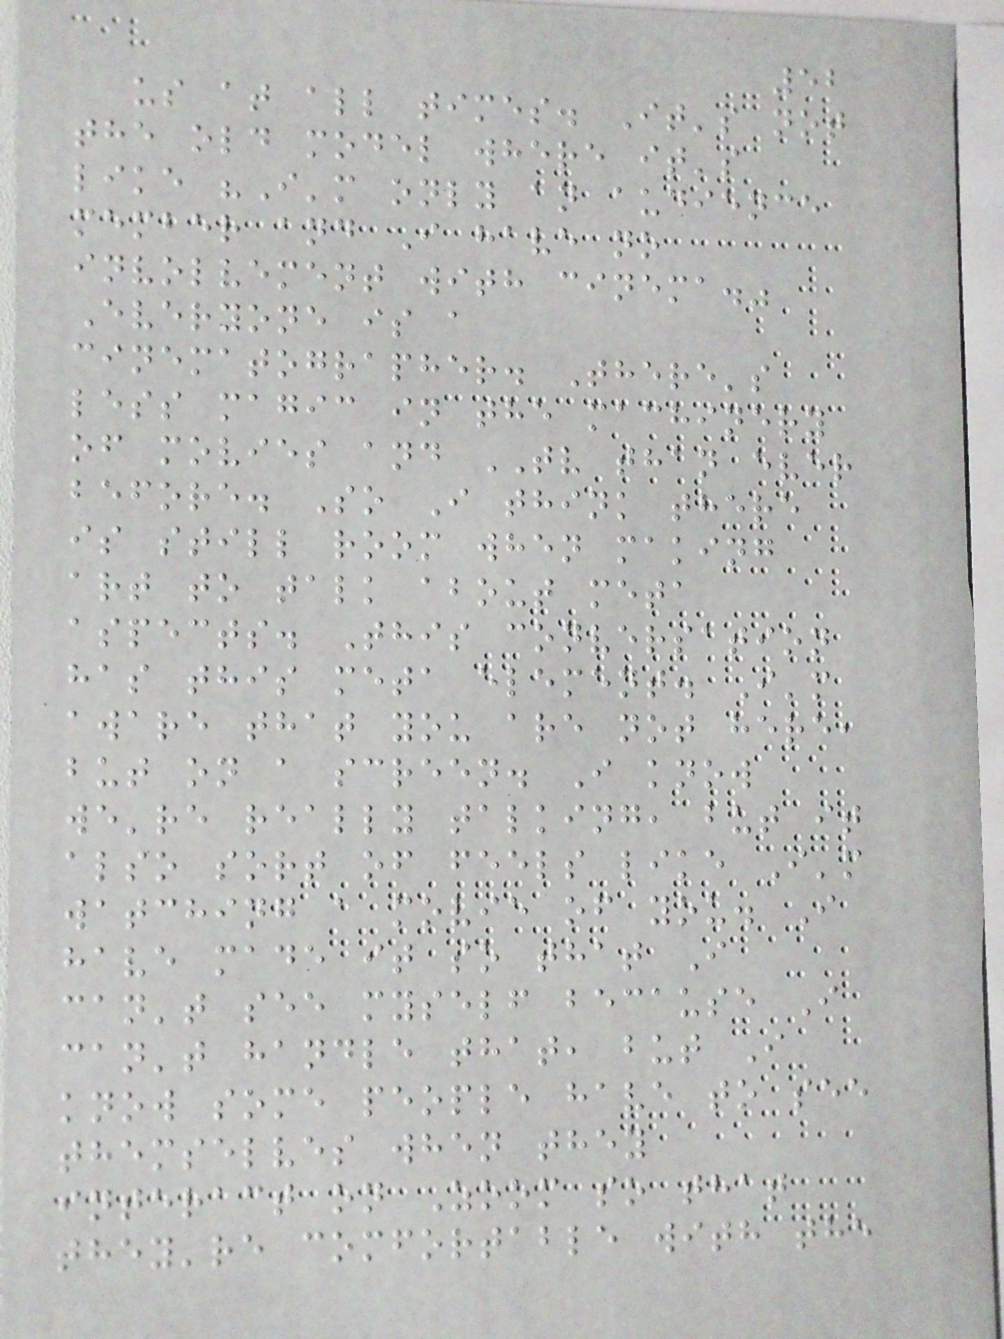52
us at all times. It's not
the old model where it's
like "I'm only an audience
member and I have no
involvement with cinema."
Everyone is a
cinematographer. There's
less magic in the machinery
of movies and TV than ever
before. So I think there
is still room when making
art to talk about meta
aspects. This conversation
has this meta element. I'm
aware that you are not here,
but on a screen. I know
we're really talking, but it
also sort of feels like I'm
watching a movie of you. I
have made it so that I
can't see myself because I
can't handle that, but I
know some people have to see
themselves when they
interact on Zoom so that
they're comfortable with the
